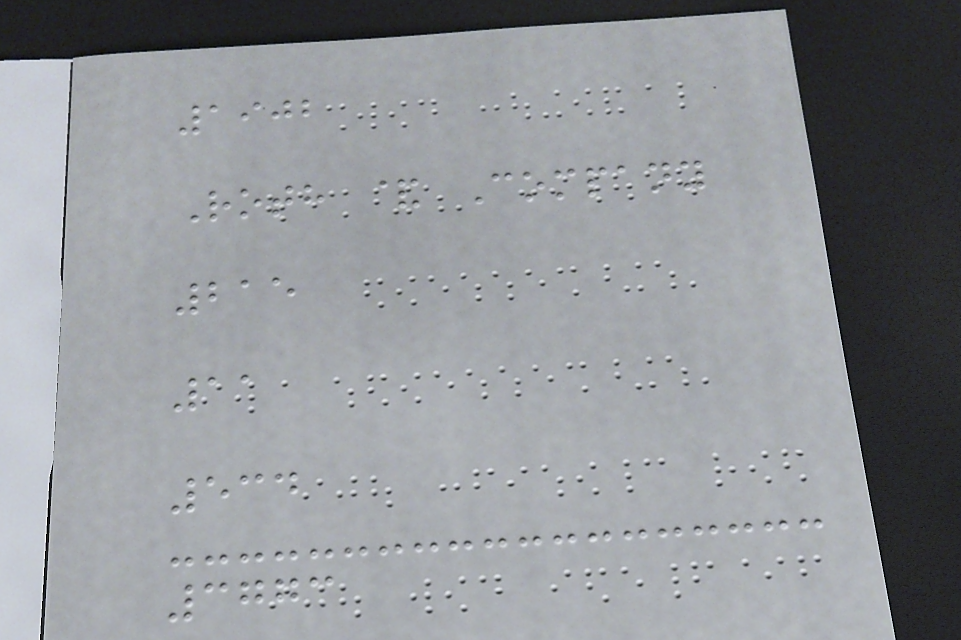1902
Roth & Company
215
11
534
3773
